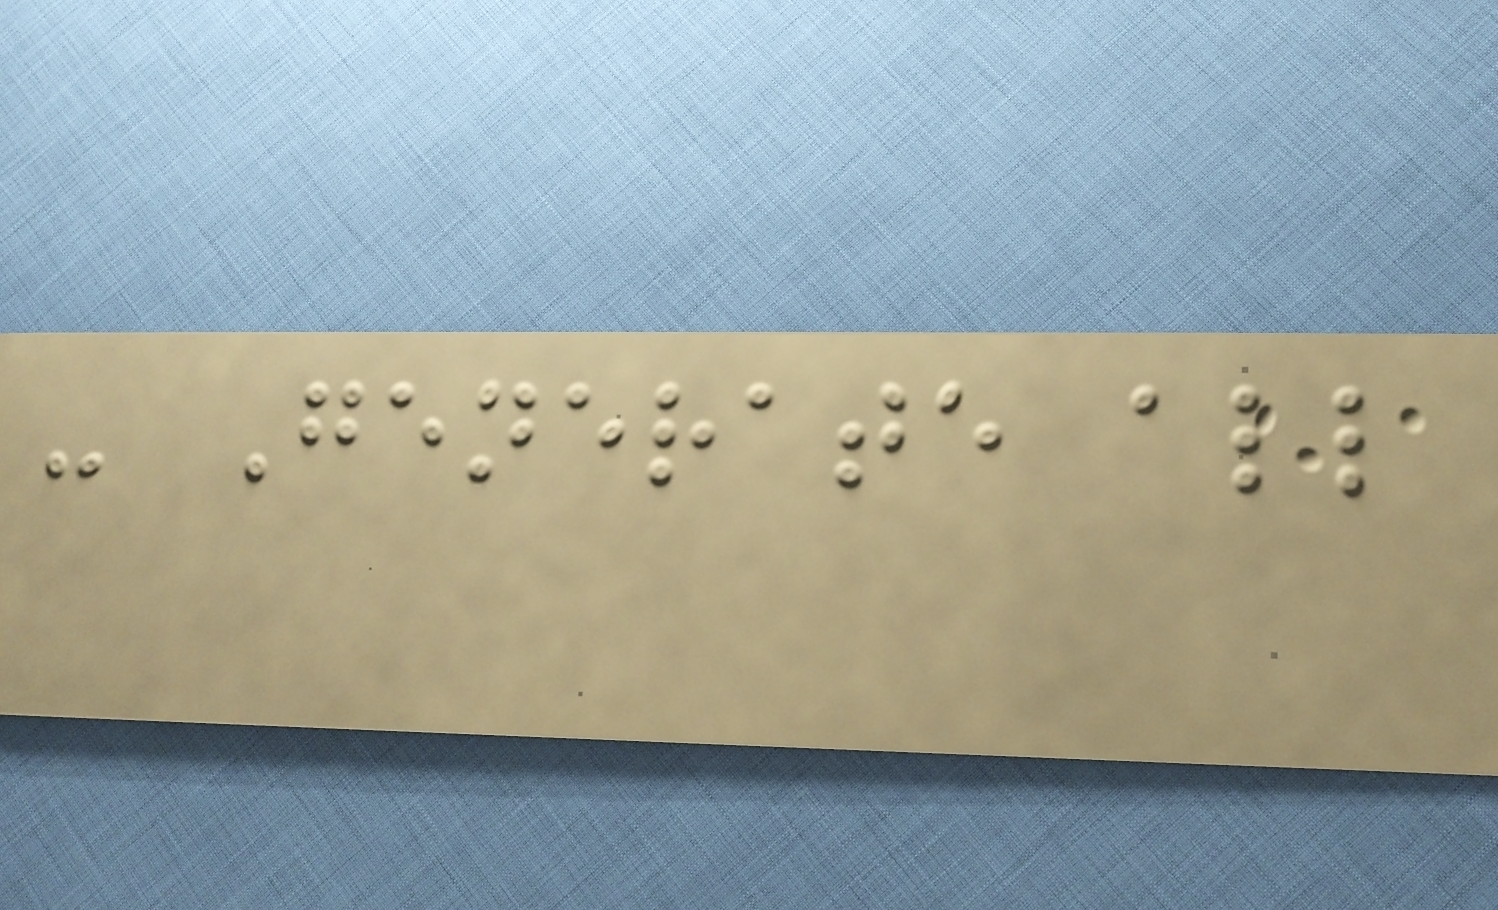- Generate all
